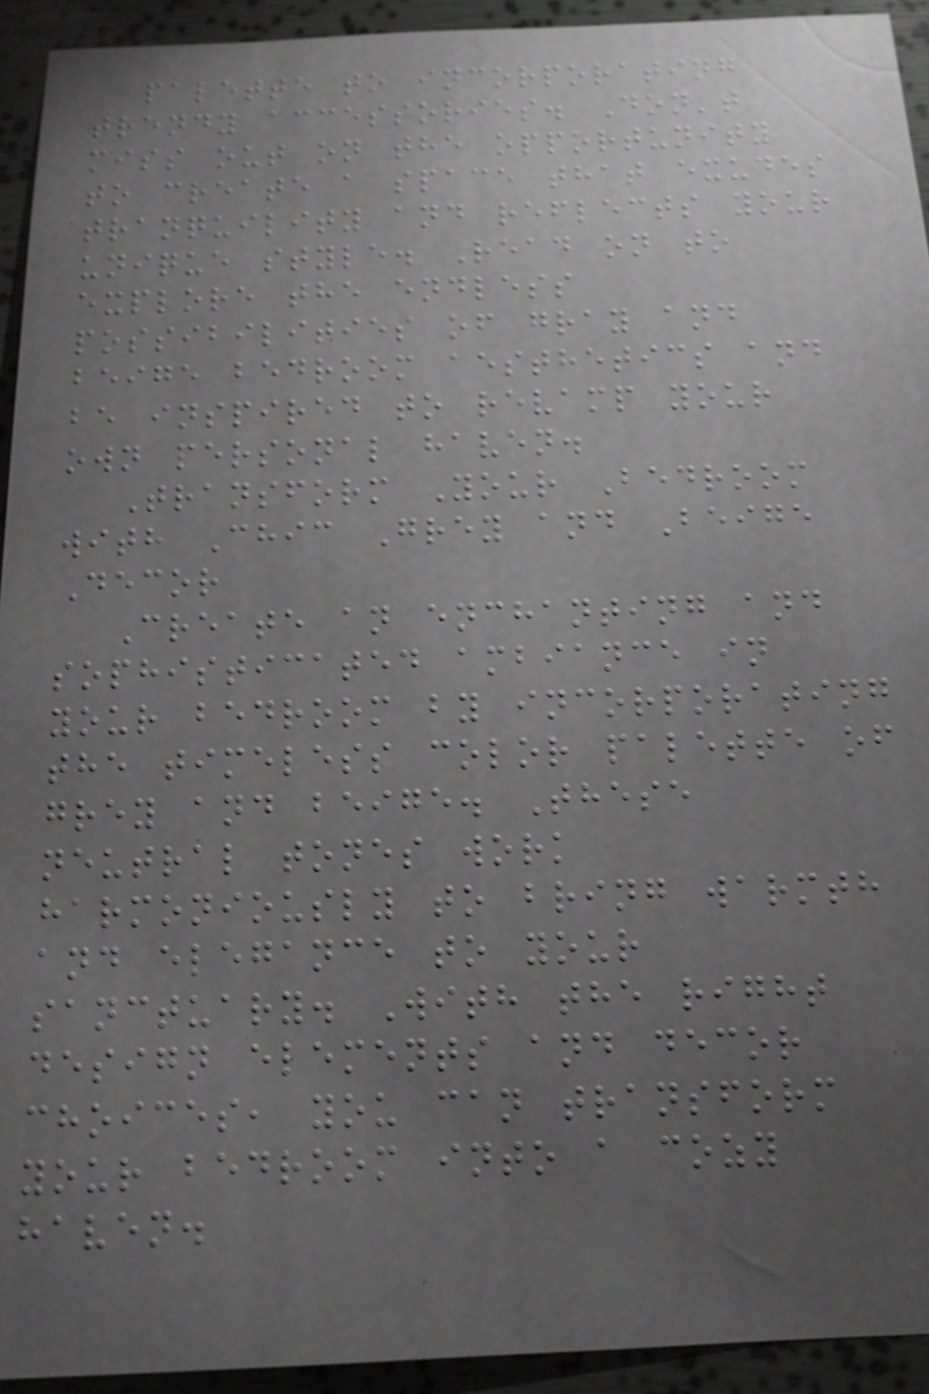palette to incorporating
trendy accessories. Don't
miss out on the opportunity
to create a space that exudes
tranquility and reflects your
unique style. Read on to
explore the endless
possibilities of gray and
beige bedroom aesthetics and
be inspired to revamp your
own personal haven.
Transform Your Bedroom
with Chic Grey and Beige
Decor
Create an enchanting and
sophisticated ambiance in
your bedroom by incorporating
the timeless color palette of
grey and beige. These
neutral tones work
harmoniously to bring warmth
and elegance to your
sanctuary. With the right
design elements and decor
choices, you can transform
your bedroom into a cozy
haven.
